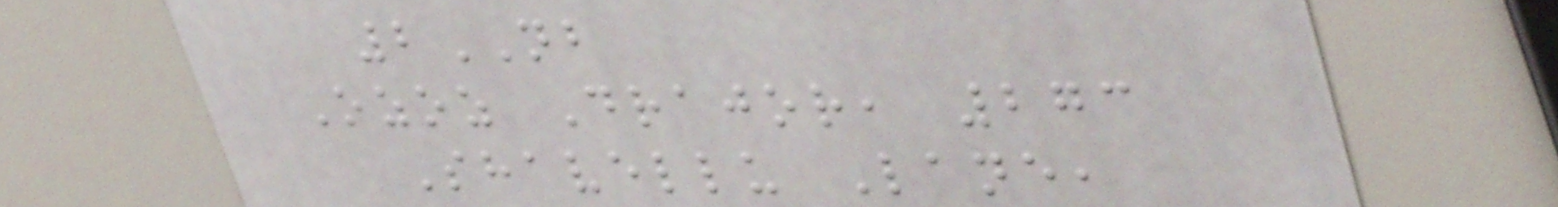2NB
Ozoz Drajor, 273
Shavellu Lane,
